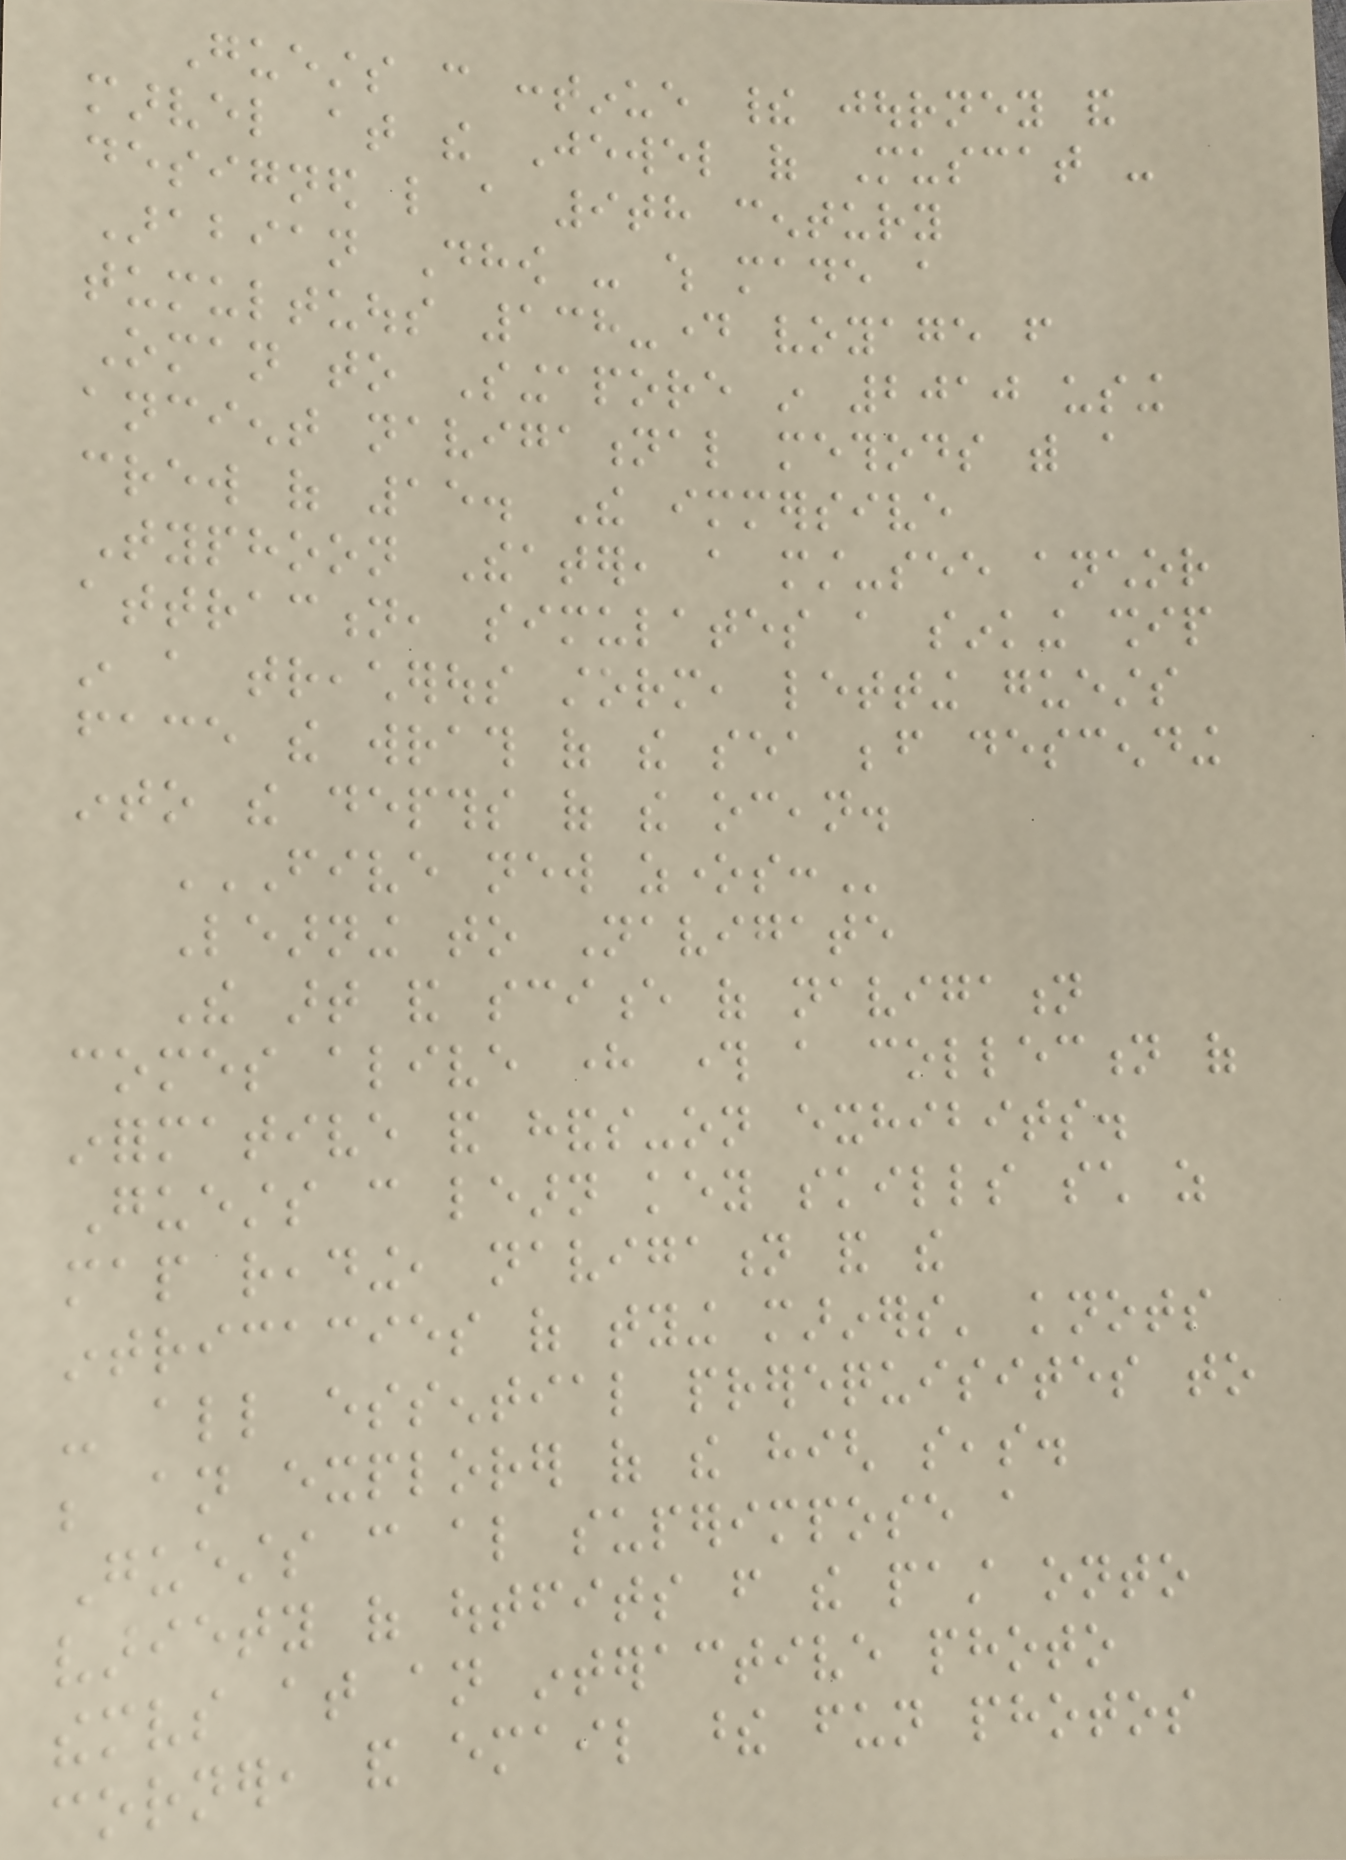Guests can continue their journey and
marvel at the Jewel of Muscat -
designed like a 9th century
Arabian Dhow - which made a
tumultuous 138-day voyage from
Oman to Singapore in 2010 using
ancient navigational methods with a
crew of 15. The immersive
Typhoon Theater, a must-see anchor
attraction, simulates a sinking ship
in a treacherous storm, letting guests
face the wrath of the sea before descending
into the depths of the ocean.
FIVE NEW ZONES:
Learning to Navigate
The art and science of navigation
comes alive here through a collection of
informative and hands-on exhibits.
Guests can learn key skills such as
map reading, navigation and the
intricacies of tying mariners' knots
- all essential prerequisites to
be an explorer of the high seas.
Guests can also superimpose a
variety of outfits from the past onto
themselves at an interactive photo
corner, and email these fun photos
